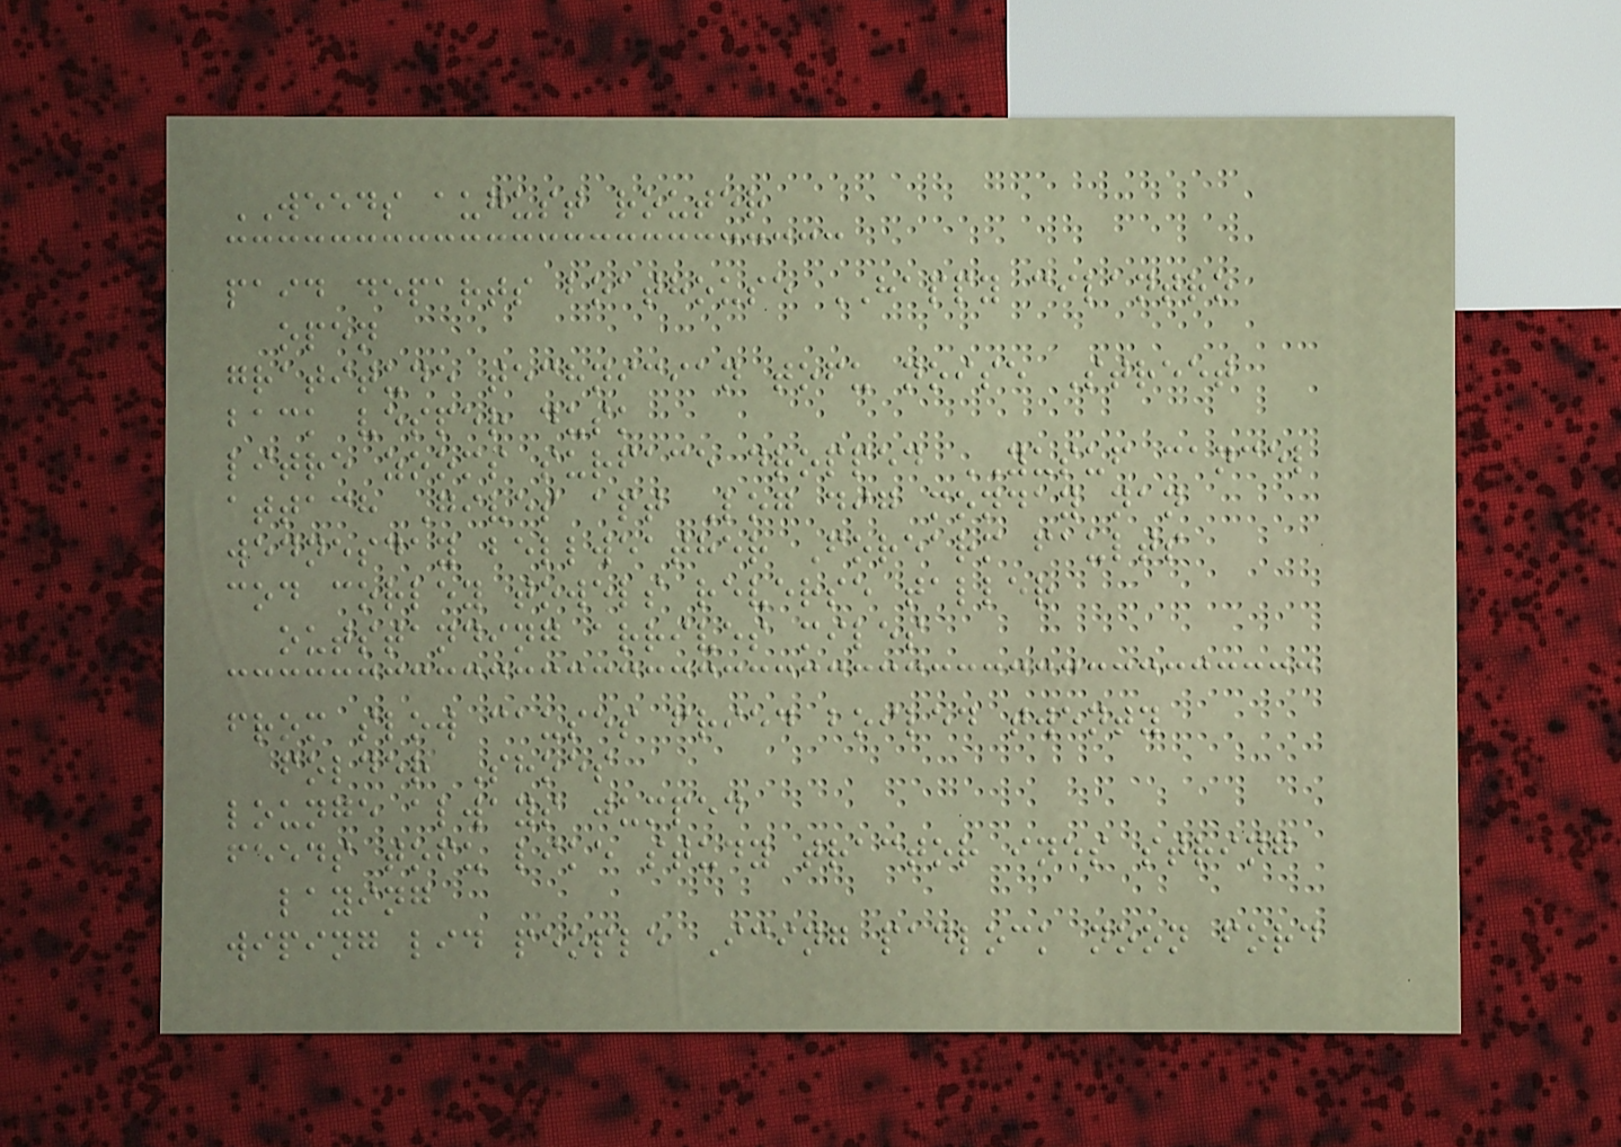WEEDS august router
paid departs boathouse HAPPY cilantro
open
gratitude technician tofu noise Street
back vesper dusk
litre zooms surface dropped YUSUF cancel
attach Gives apt Log dig monday nan
wednesday bellweather Forearm faults
cod corley towels reverse taller
outstanding arrives miles
from slow causes fried boiled twenty
folder Shoes
lounge always jumped
feeds tofu like study tractor ines string
laying
wiping lid people Icing padlock noon ford
